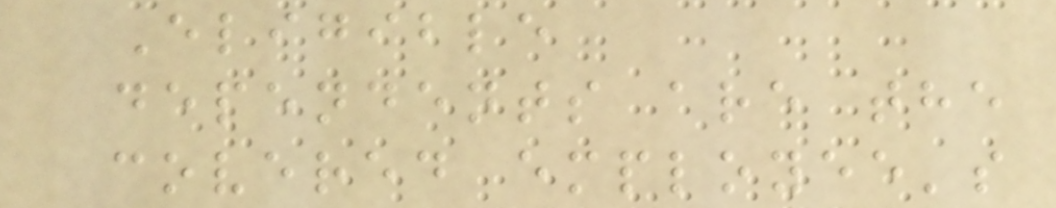Eligible
dependents are the
covered employee's
